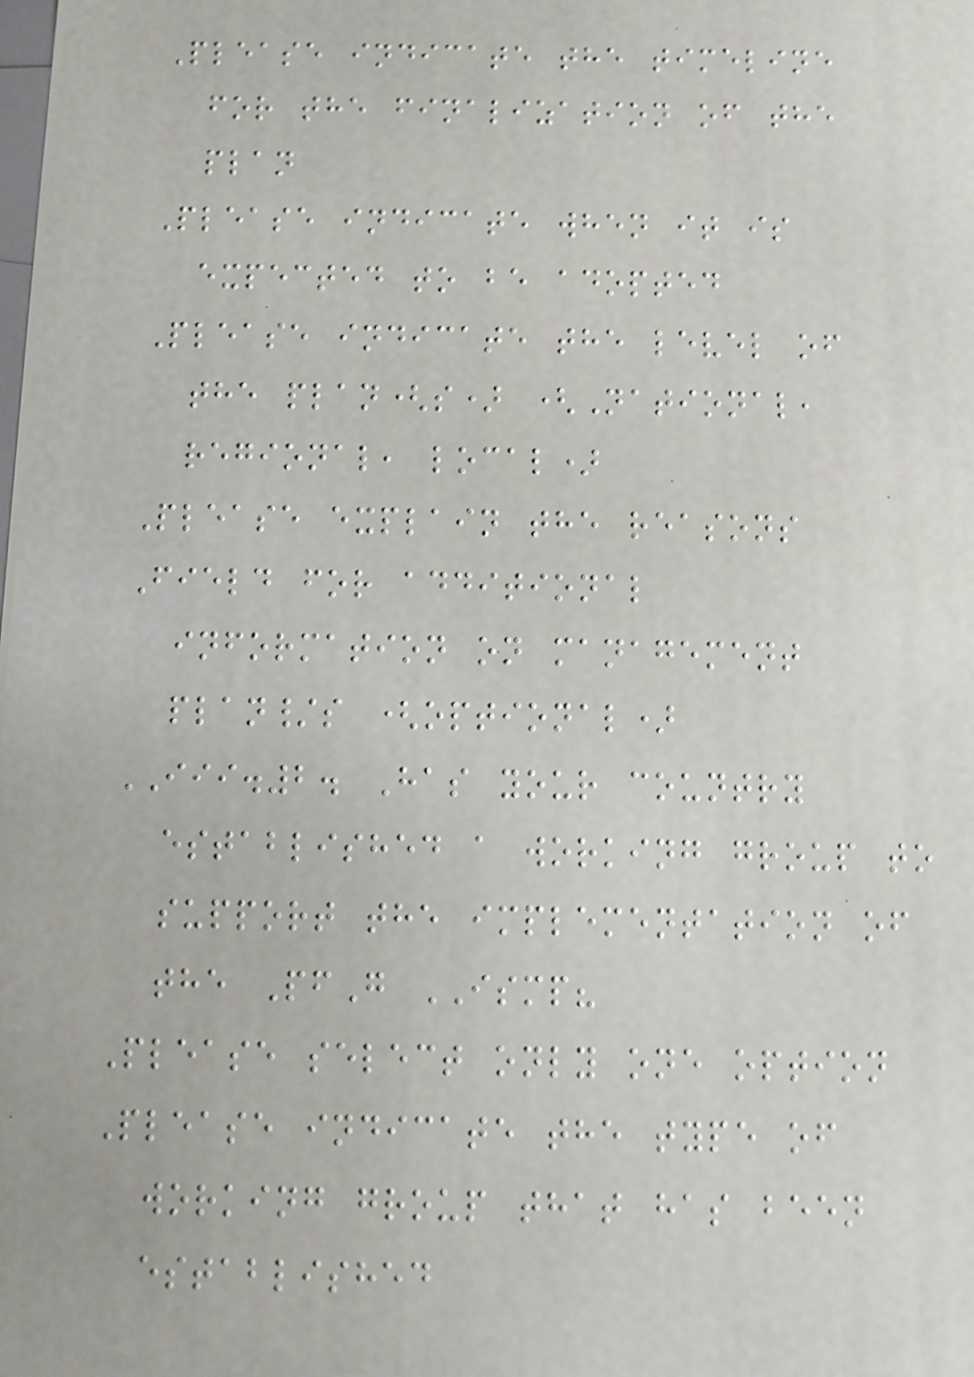Please indicate the timeline
for the finalization of the
plan
Please indicate when it is
expected to be adopted
Please indicate the level of
the plan(s) (National,
regional, local)
Please explain the reasons
Field for additional
information on management
plan/s (optional)
III.2. Has your country
established a working group to
support the implementation of
the PfG ISMP?
Please select only one option
Please indicate the type of
working group that has been
established
